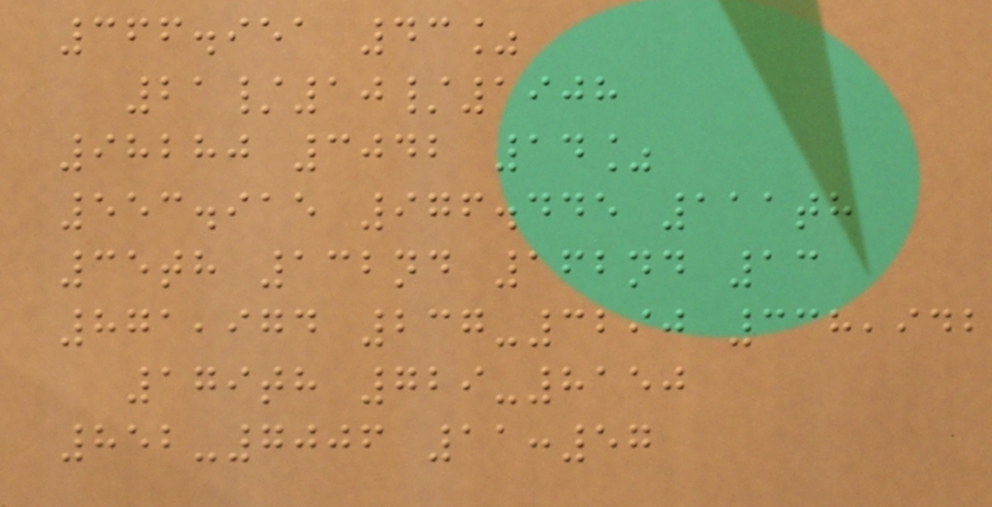366.951 43%
21/10/1908
98280 3042 14%
553.915 976.445 111th
35th 132nd 162nd 13
871,974 237-3290 338,942
179th 729-8150
852-7006 11:57
